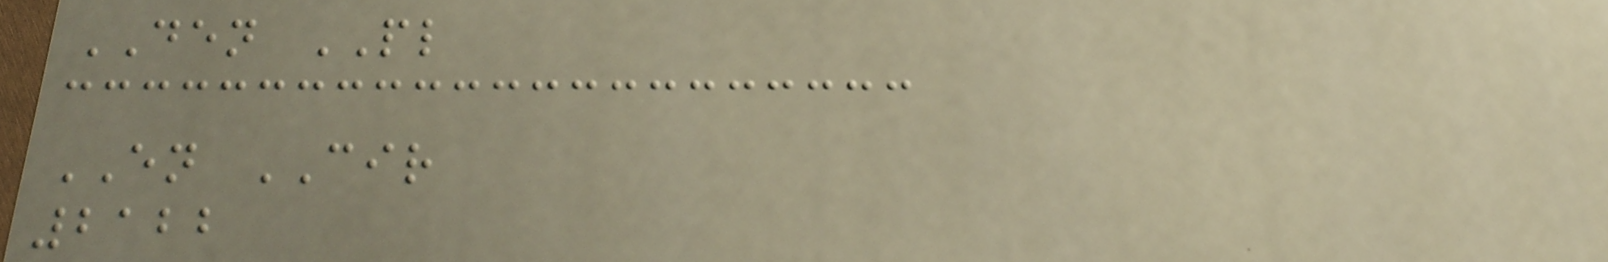DEN PL
EN CIR
2122
